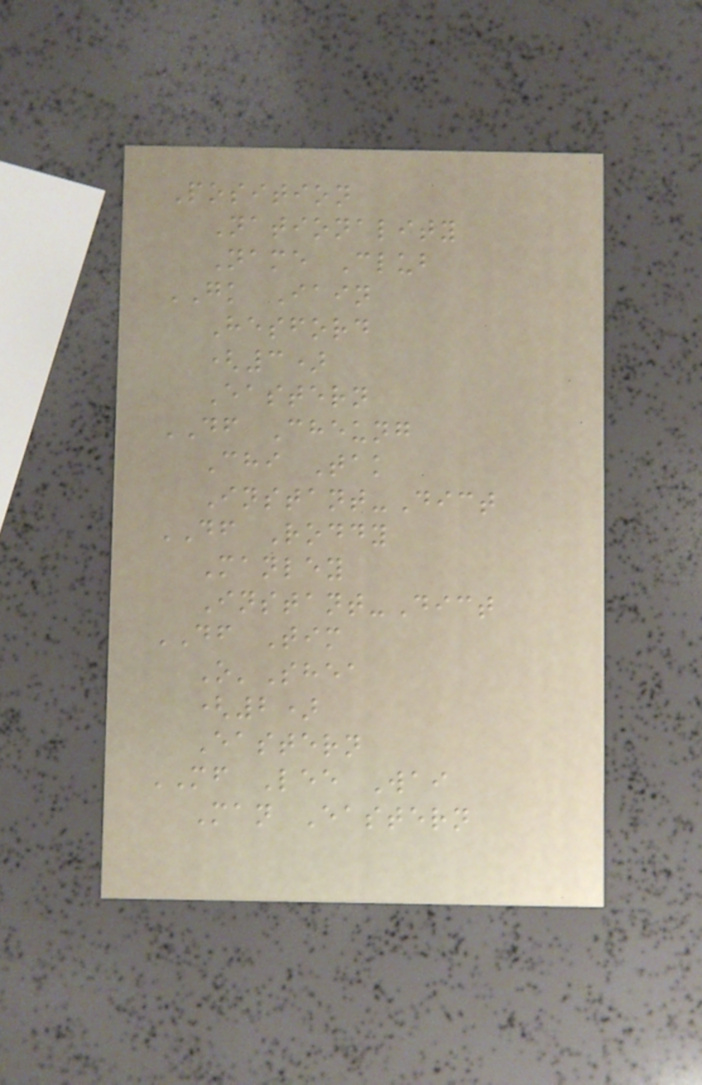Position
Nationality
Name Club
GK Iain
Hesford
(3)
Eastern
DF Cheung
Chi Tak
Instant-Dict
DF Roddy
Manley
Instant-Dict
DF Tim
O'Shea
(2)
Eastern
MF Lee Wai
Man Eastern
